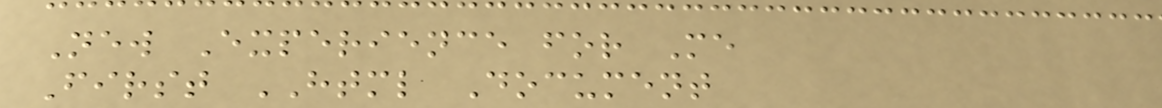New Experience for Me
First HTML Document
